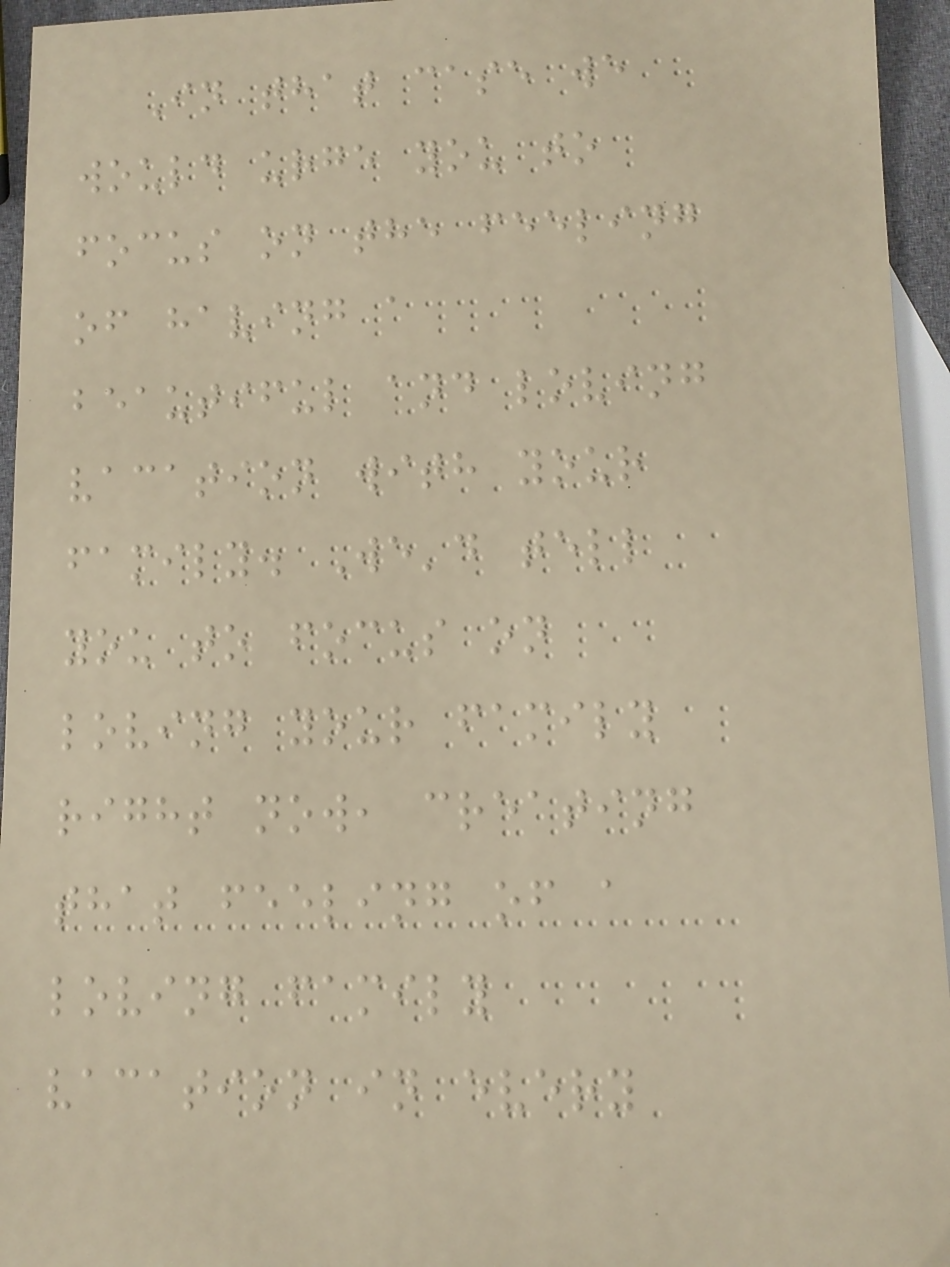In that case we
would urge you to
focus on the feeling
of having a
beautiful and loving
vacation with your
family. We'd tell
you to focus on
loving your family
right now, creating
that feeling of a
loving family
vacation in every
